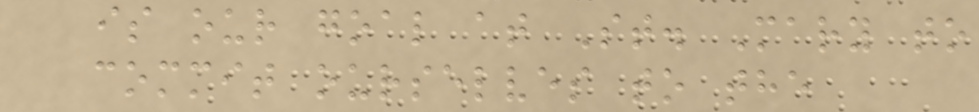is our goal at St. Mary to
commit ourselves to the
